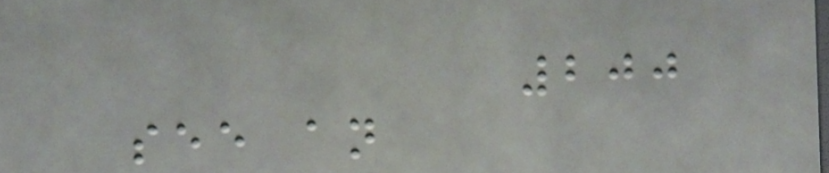200
see an
